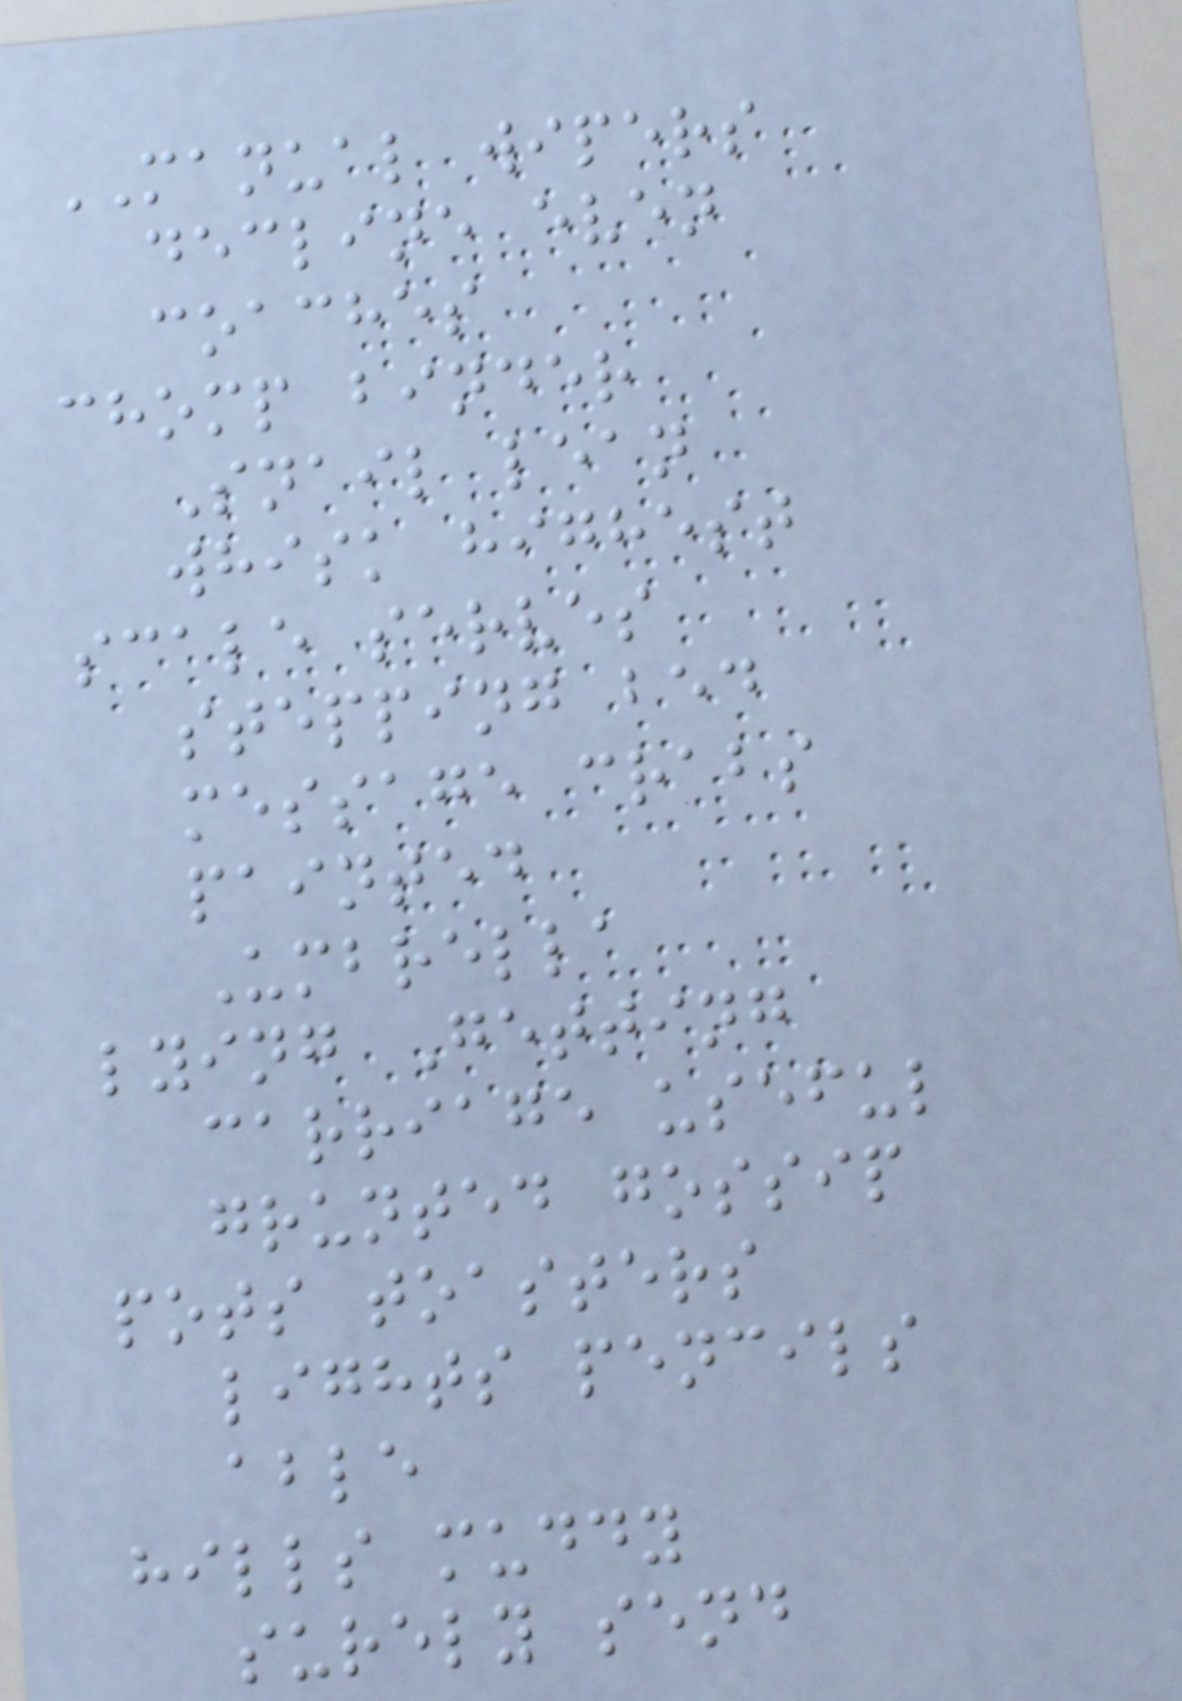MANUAL wipers
decline even
coaches
chomp binder
Snail lean
whisk highest
scale serves
stepping bed
message crabs
painted
Umbrella
lying Getting
carriage useful
grunted gossip
pots toasters
lights pencils
able
hills muddy
surely send
